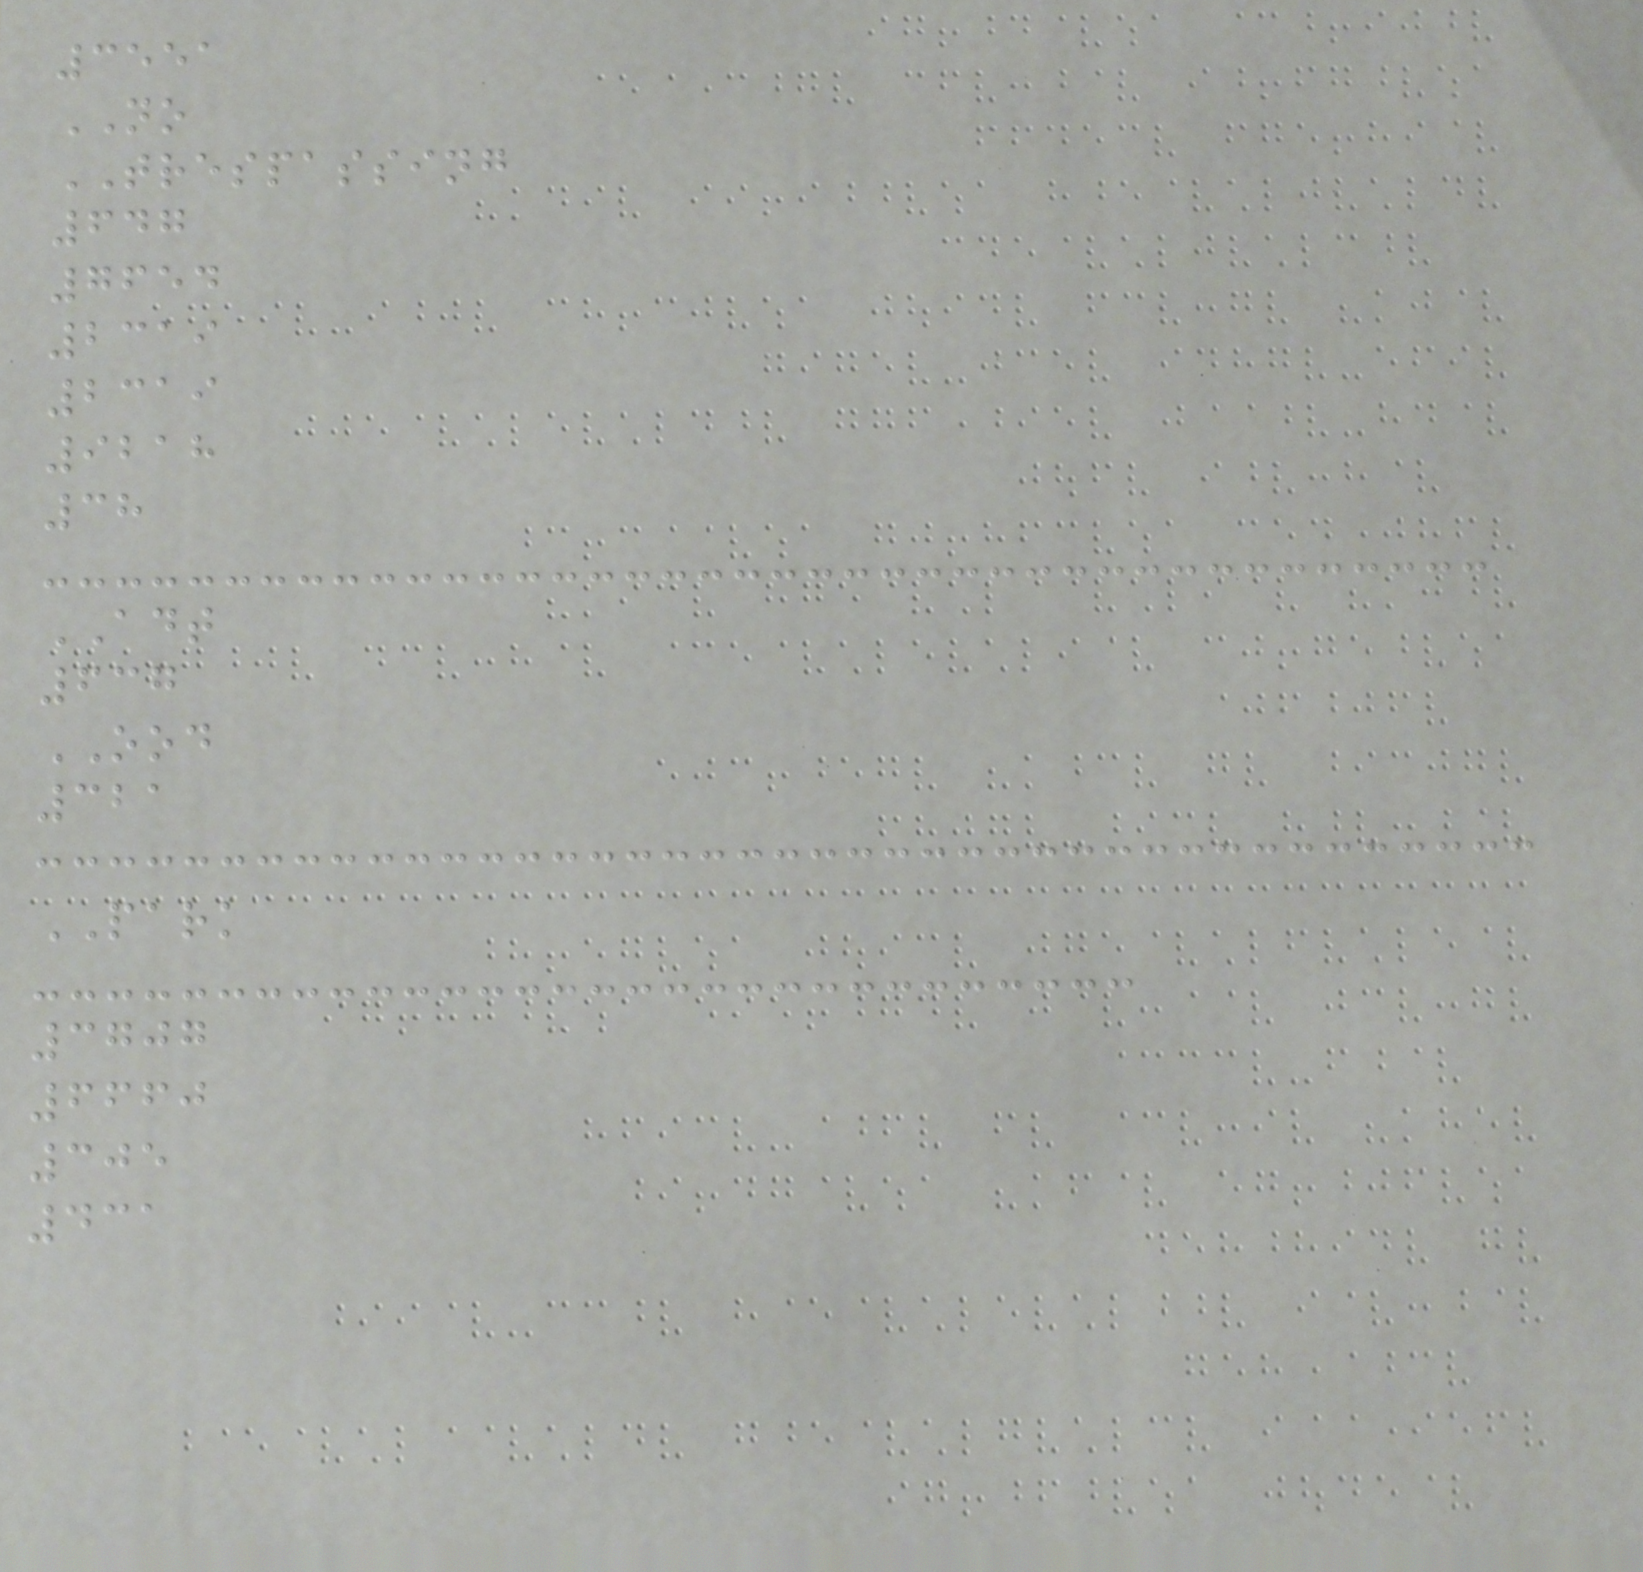3551
NO
TRESPASSING
647
7654
2319
2319
9218
38
ADT
637
OOD
321
PARK
3707
6660
305
431
